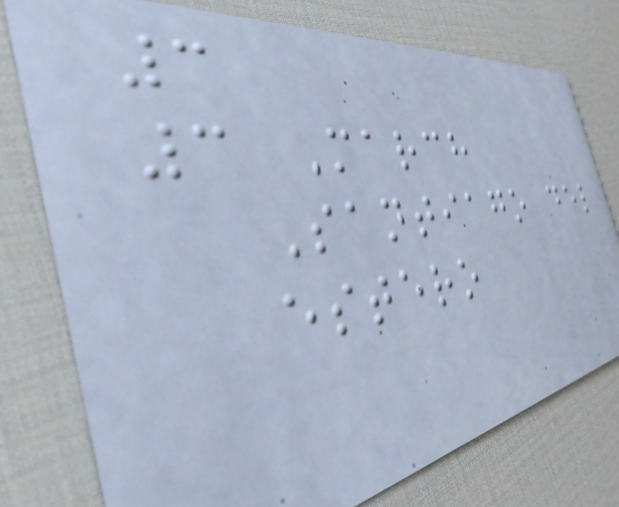3
3 March
Santiago del
estero
